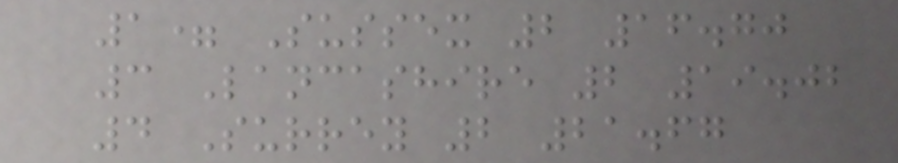1= Sussex 2 16.70
3 Lancashire 2 19.02
4 Surrey 2 21.67
